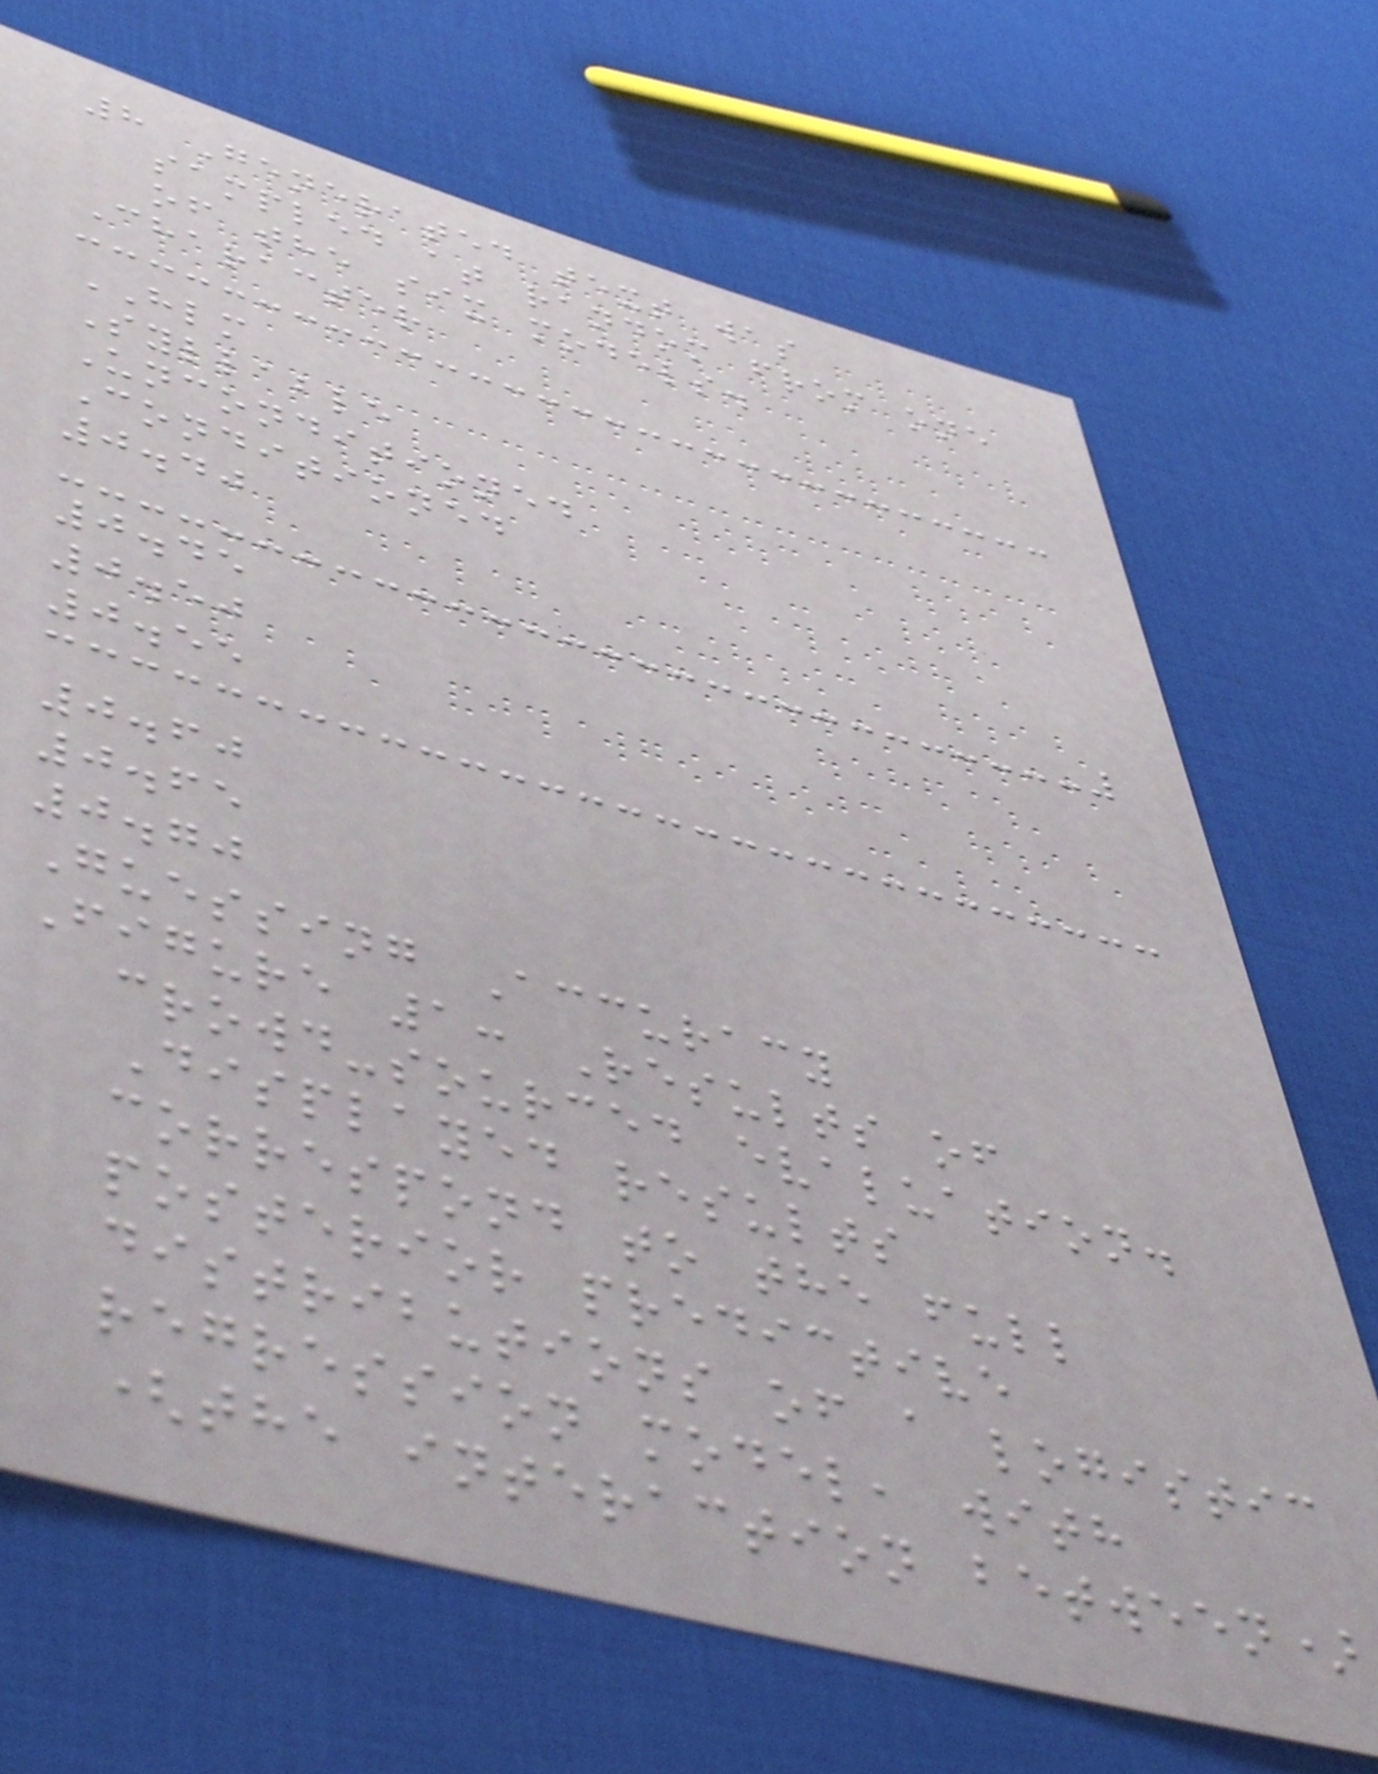8 Generated text was
sampled at random from one
of the six models.
Character
HLM
Syllable
Unconditioned
Conditioned
0.40
0.45
0.50
0.55
0.60
0.65
0.70
Guessing Accuracy
Figure 1: Results of
crowd-sourced evaluation.
Displayed results
correspond to the full
posterior predictive
distributions of a logistic
regression model, with
(the interaction between)
